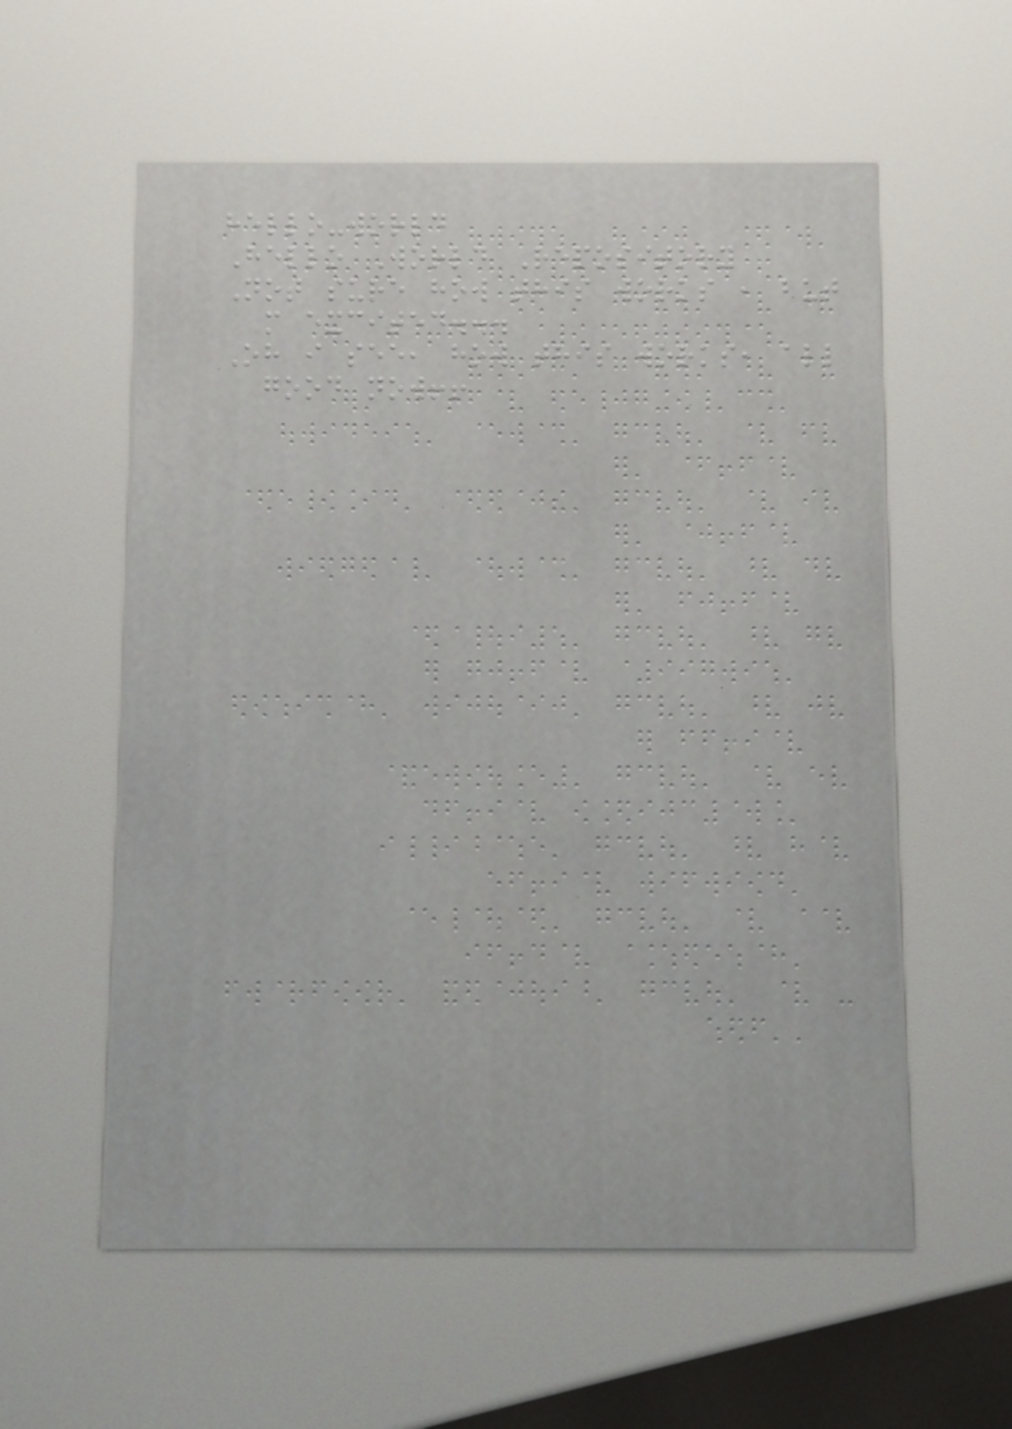hello-world
Hello World Repository
Not sure how this works , but
m excited...
Oh i see, how this works, all
good now!!
